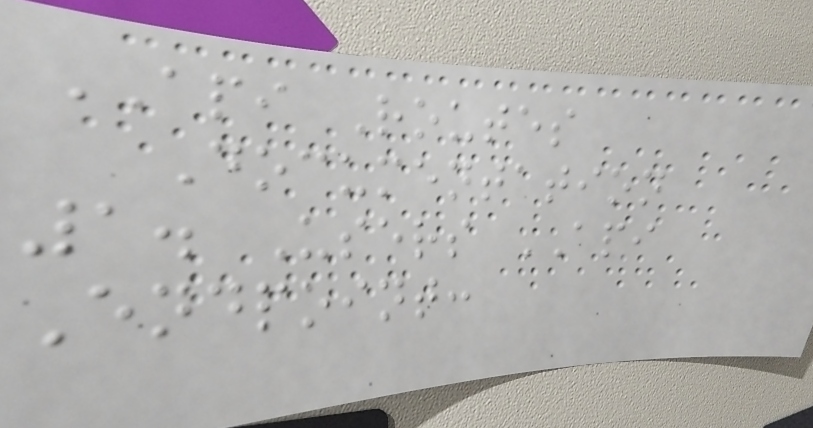API Routes
Documentation
1. Users API
Endpoint:
